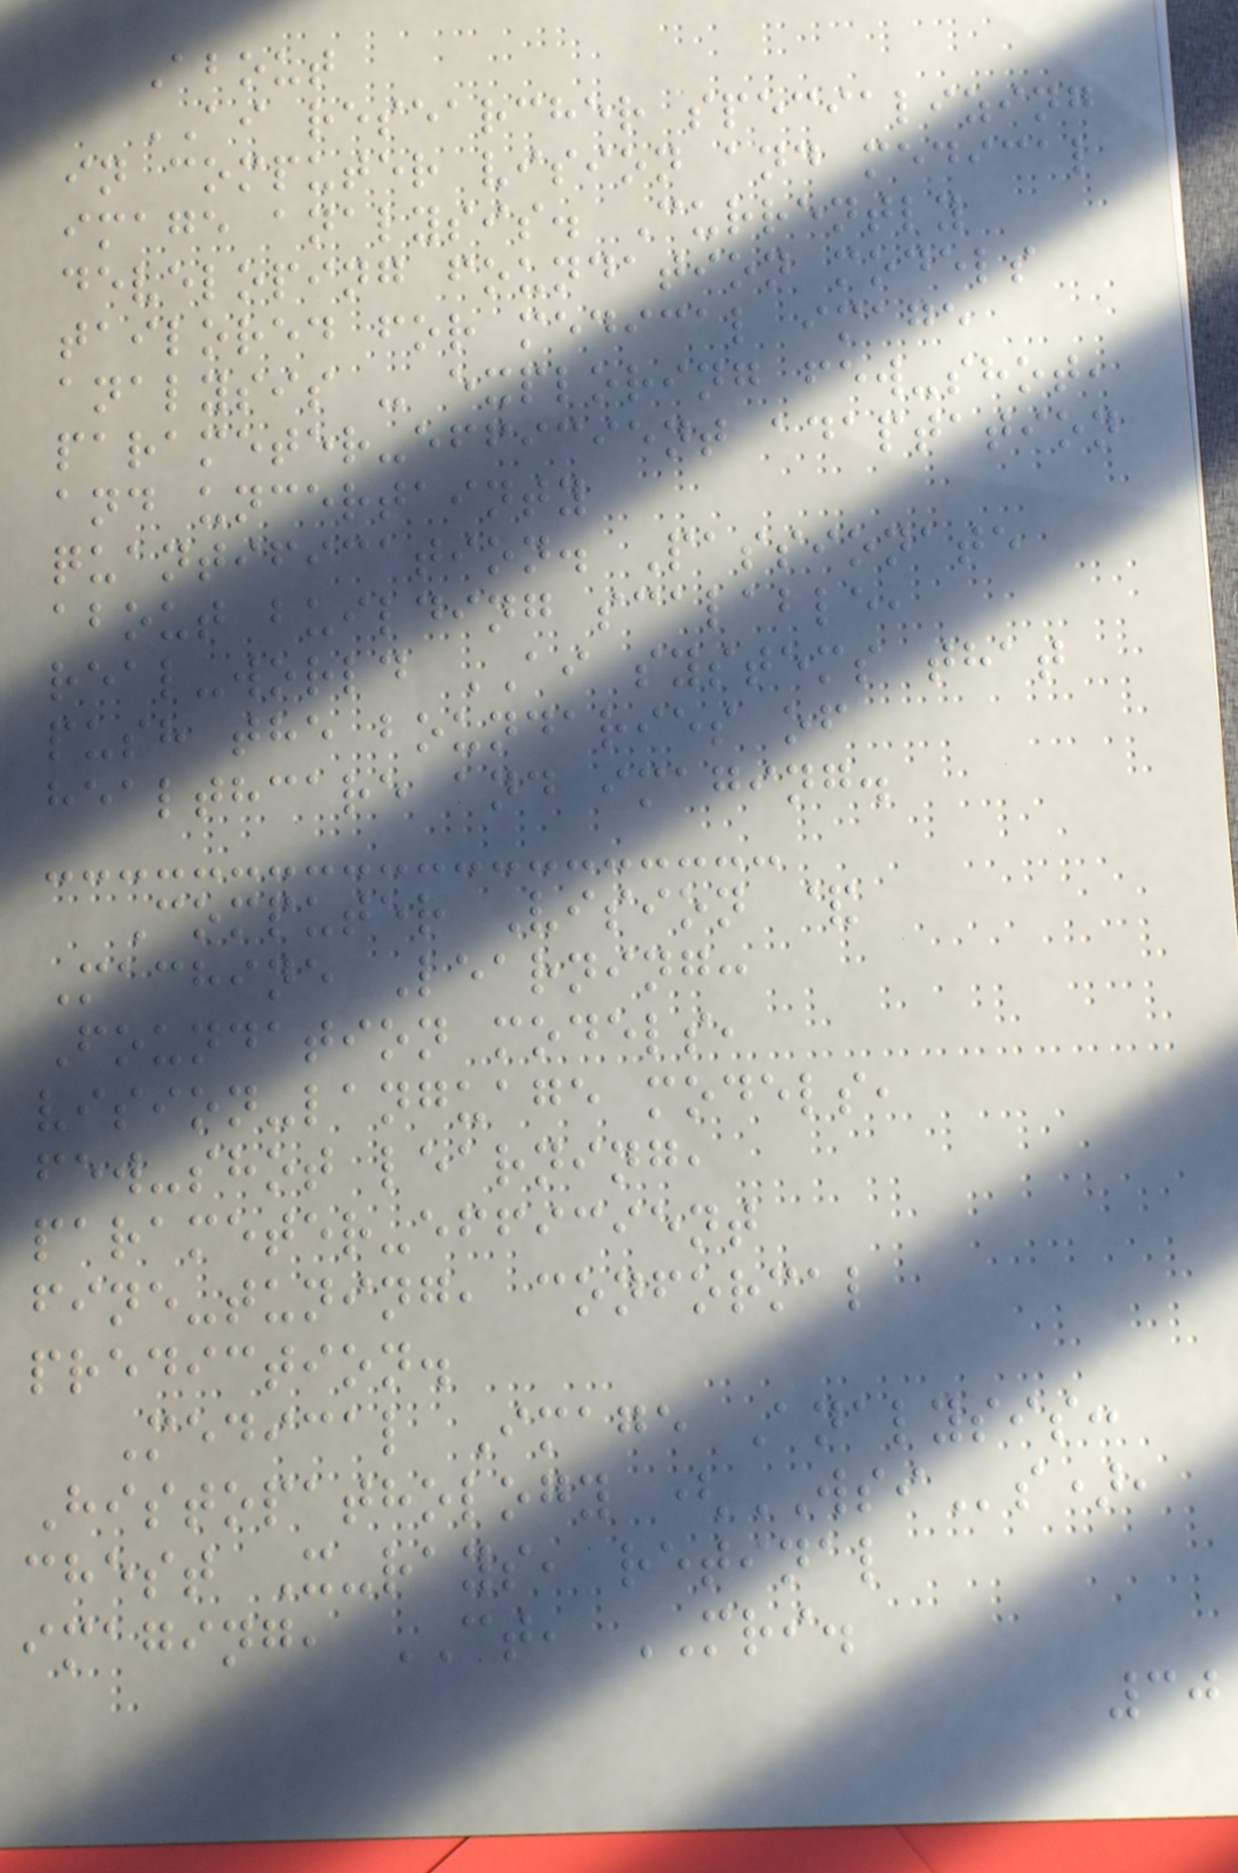About
AI researcher specializing
in computer vision and medical
image analysis. Currently
developing foundation models
tailored for medical image
analysis - exploring few-shot,
parameter-efficient adaptation
and uncertainty
quantification. Passionate
about building scalable,
real-world AI systems that
push the boundaries of
healthcare and imaging.
Computer Vision &
Machine Learning:
Foundation models,
vision-language models,
few-shot learning,
parameter-efficient
fine-tuning, conformal
prediction.
Medical Image Analysis:
Histopathology (WSIs),
chest X-rays, retinal
imaging, CT, MRI.
30
